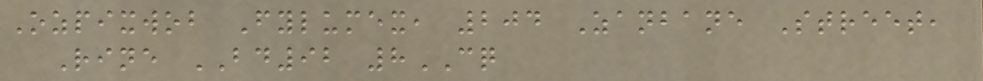Ozpixwob Fylumex, 204 Zanbane Street,
Rine BD92 8CQ
